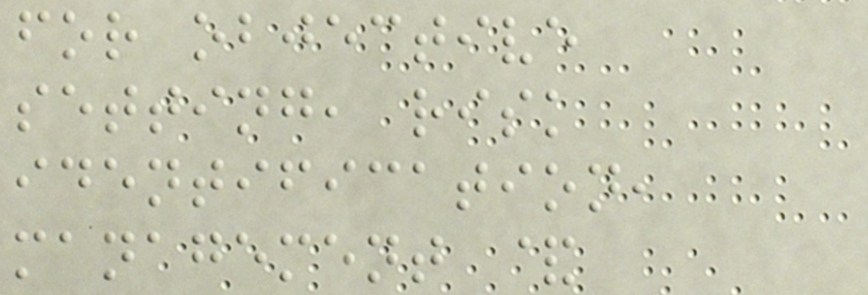for objective
setting, risk
identification,
management &
